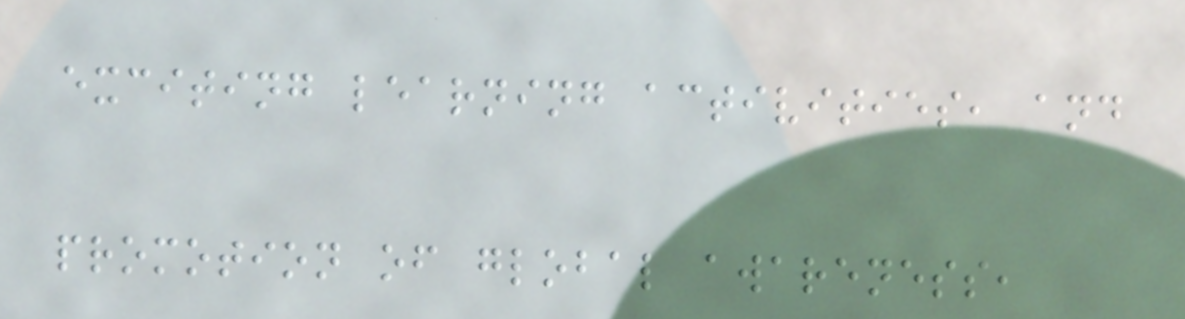exciting learning activities, and
promotion of global awareness,
